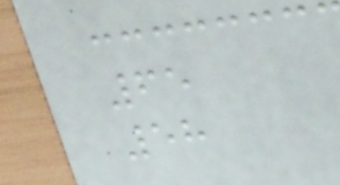65
58
